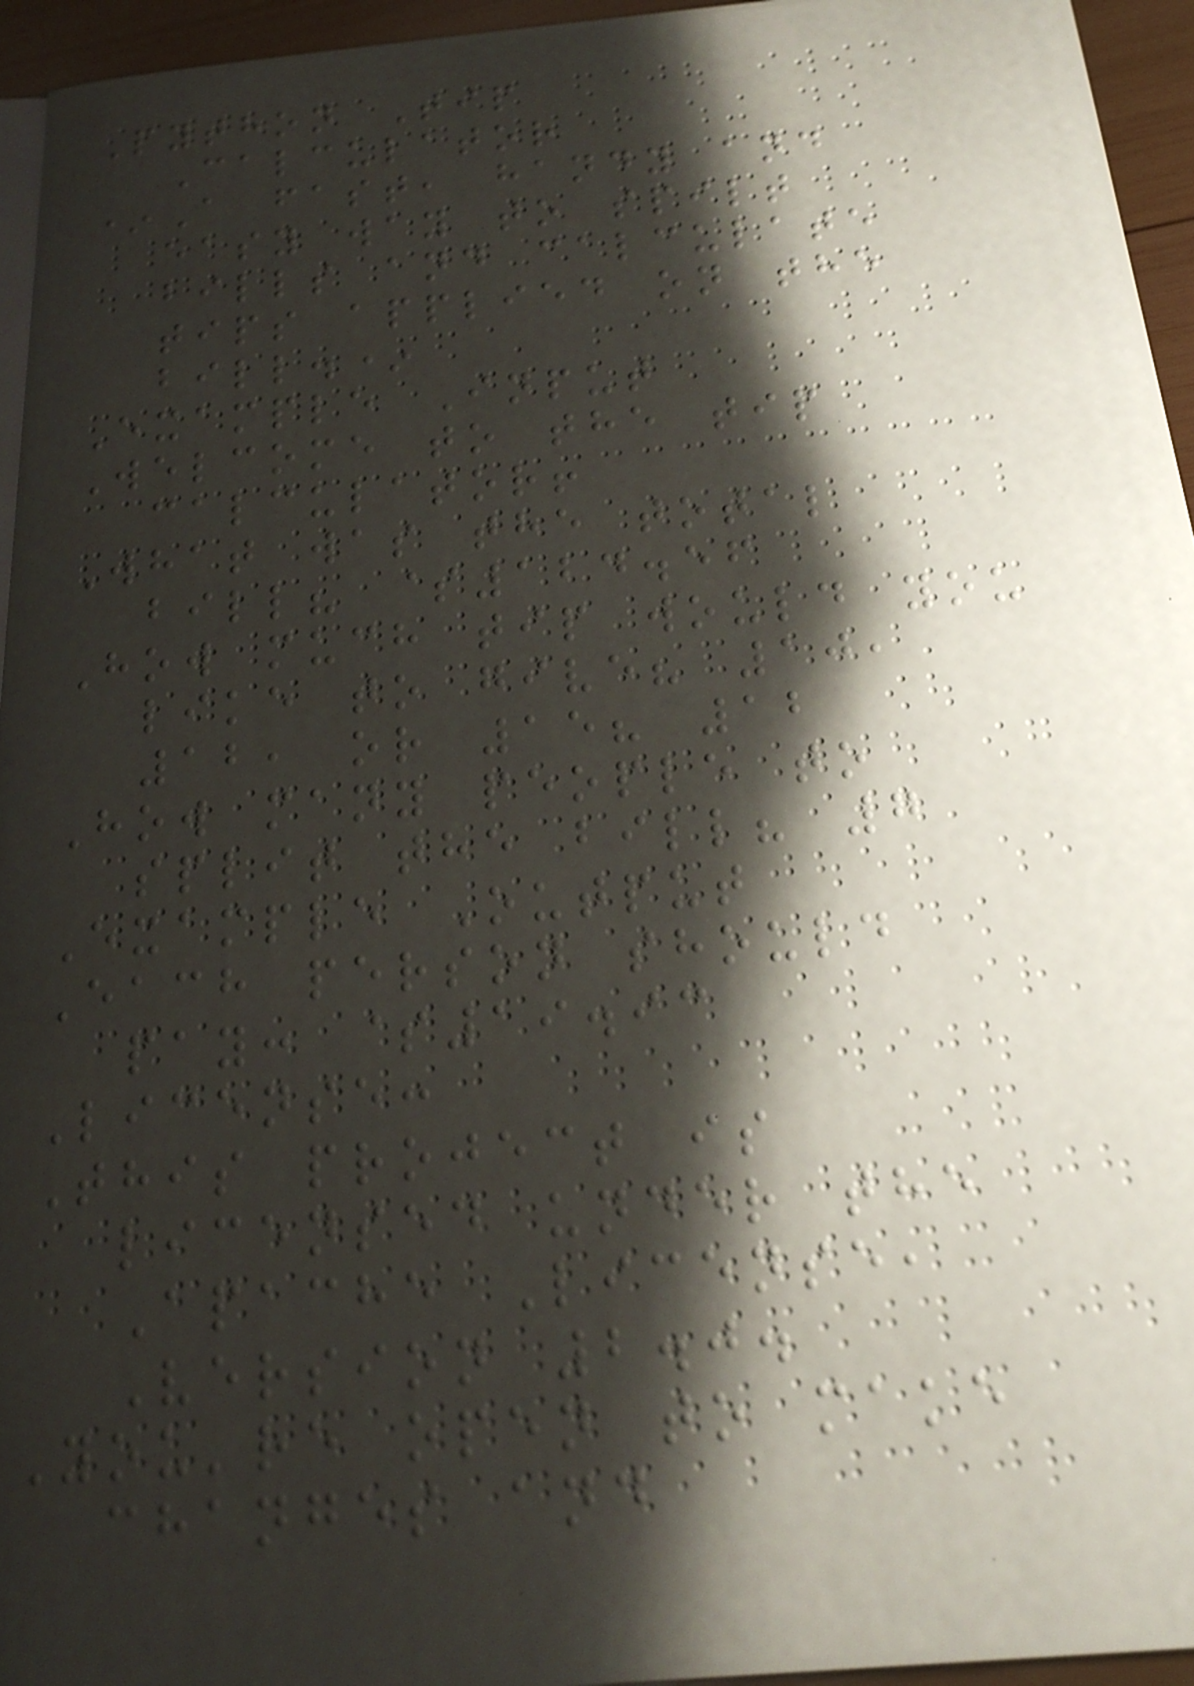Python Tip
Calculator
*A fast, handy and
easy way to spilt
bills and calculate
tips applied on the
bill.*
Example Input
Welcome to the tip
calculator!
What was the total
bill? $124.56
How much tip would you
like to give? 10,
12, or 15? 12
How many people to
split the bill? 7
Example Output
Each person should
pay: $19.93
License:
This project is
licensed under the
Apache License,
Version 2.0.
You're open to make
changes and
